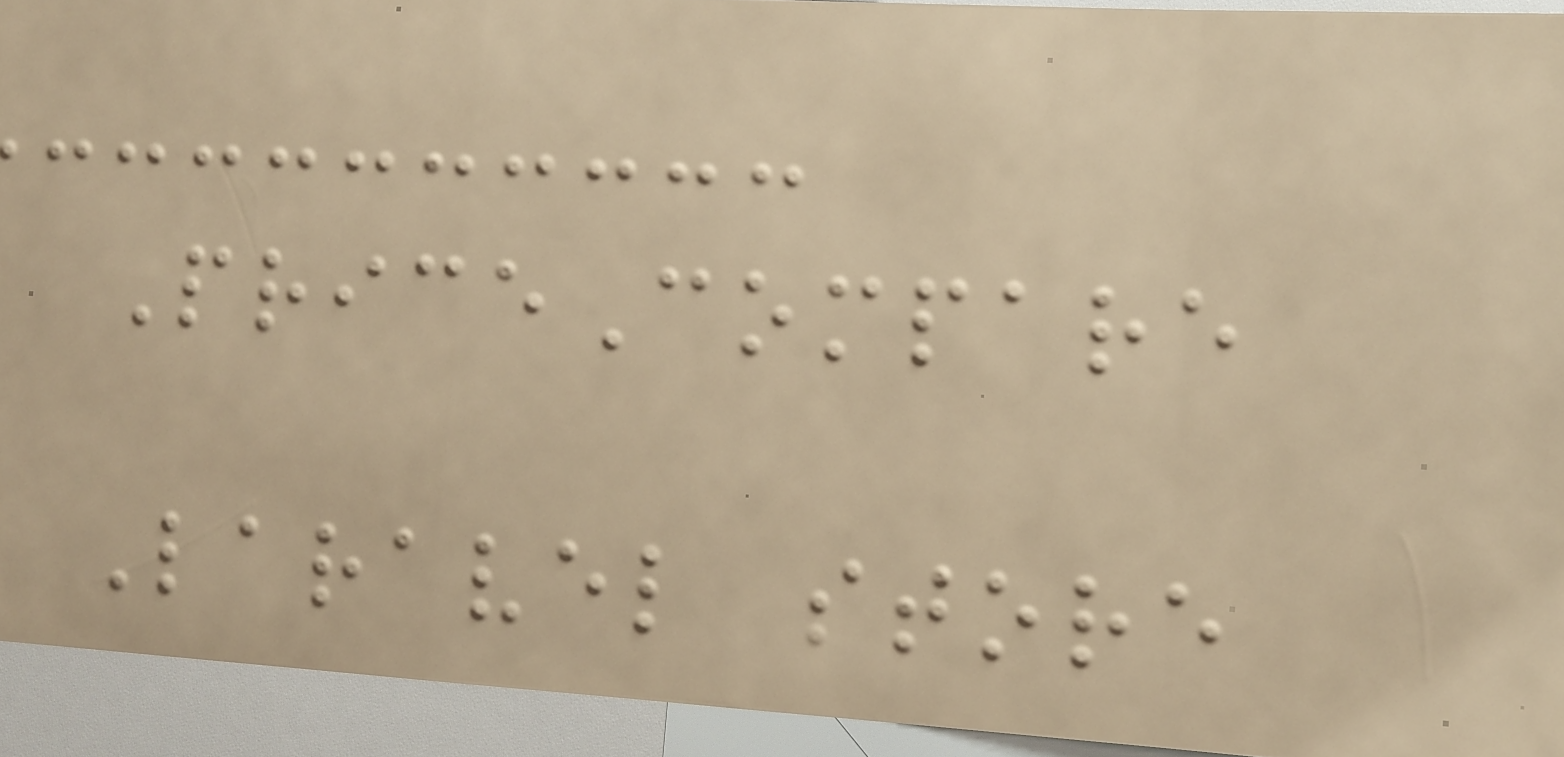PriceCompare
Laravel store
